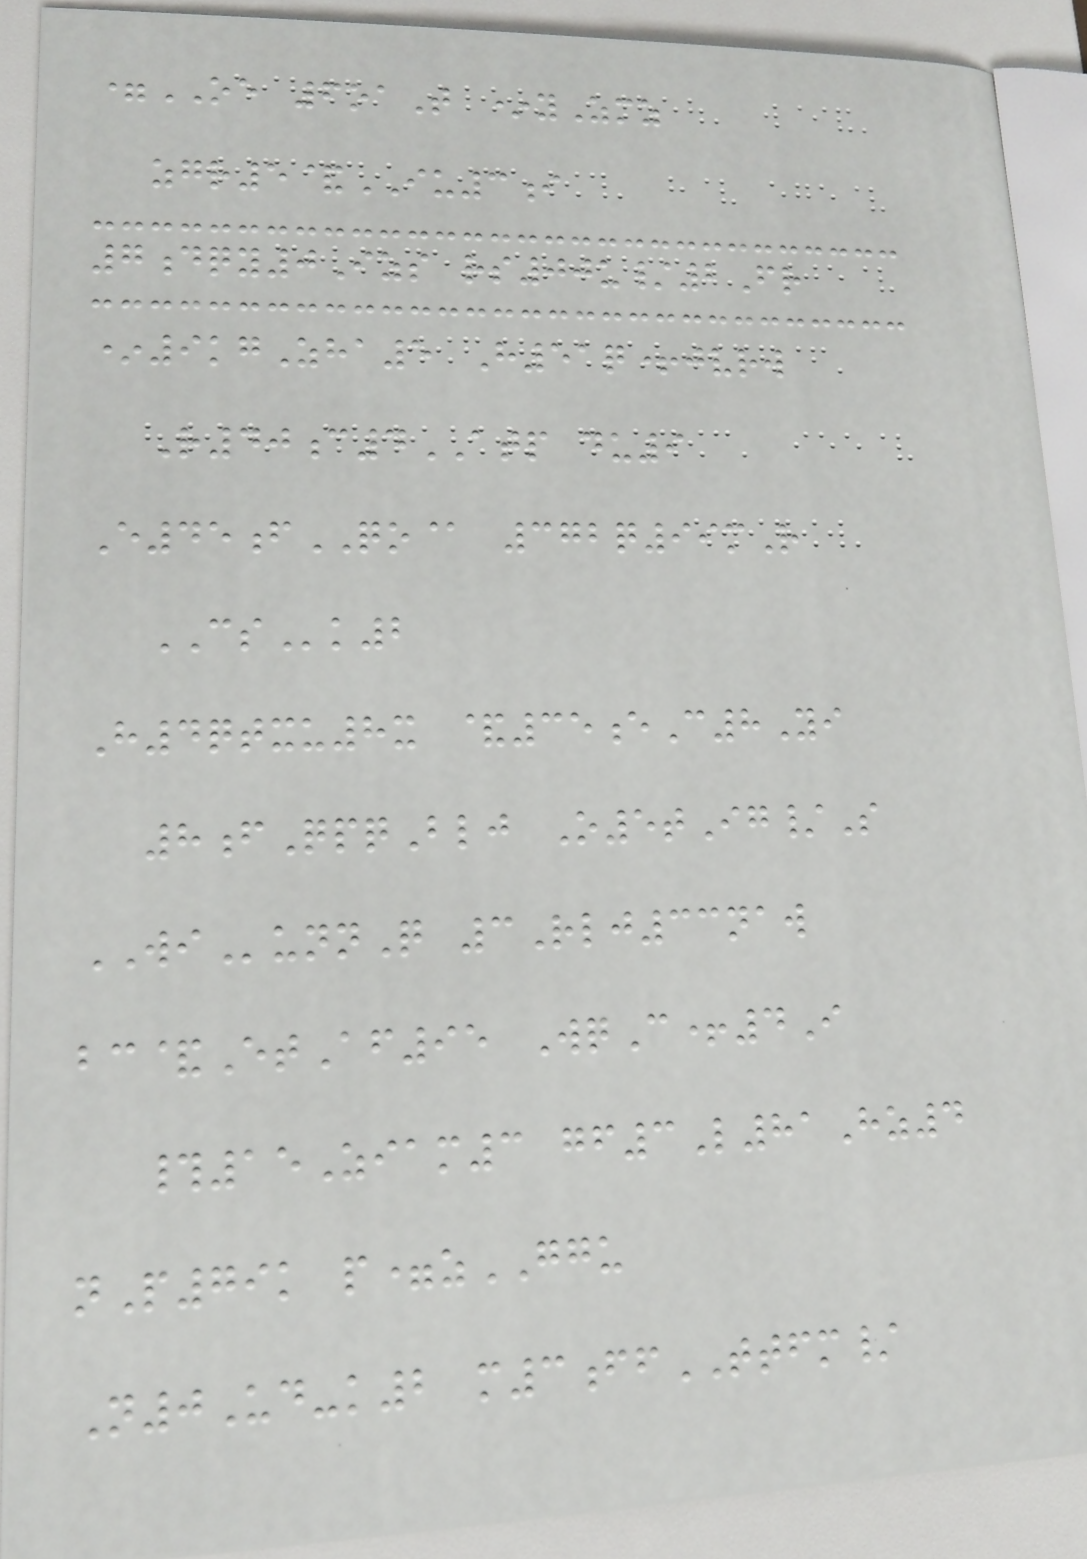=OE 6oaT *yZmz
zgr5&IU3i
7dqy0Izs rs00u/2Fr
*9kgZha5 H51q+jvrw
R40c4ATP du9
E45fQO@ 372q99mR
CSk2
H4qtxu8x &35eC8Yi
8fQpqBlj O5tIg/S
WIunnQ 3Rlj33naw
bc&EtAf95 WqC+4I
#15Ziam3 gf3L81Hz4
nP79k p=zGGU
N0Ud-k2 m3ffTTFM/
